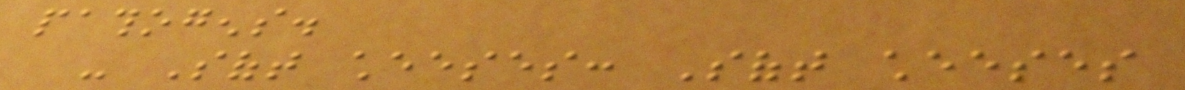pathogens.
- Soft cheeses: Soft cheeses
